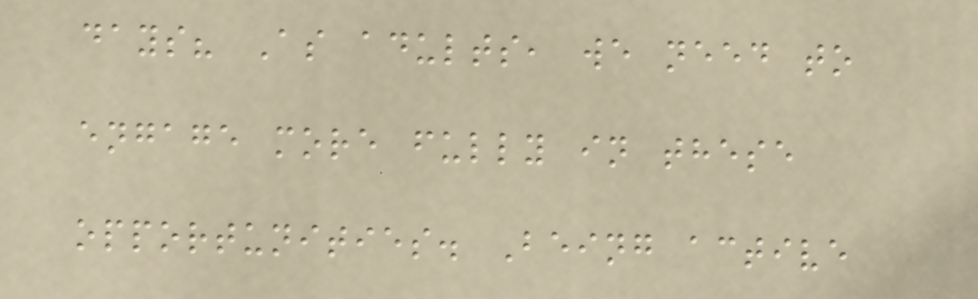days? As adults, we need to
engage more fully in these
opportunities. Being active
